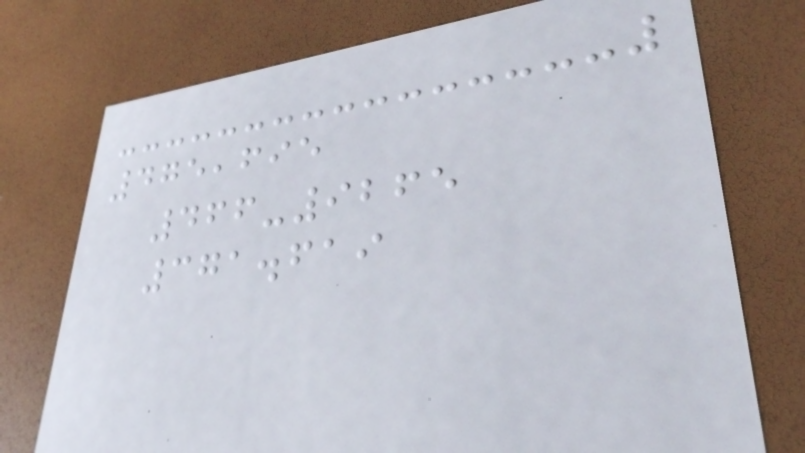475,695
466-9265
371.619
